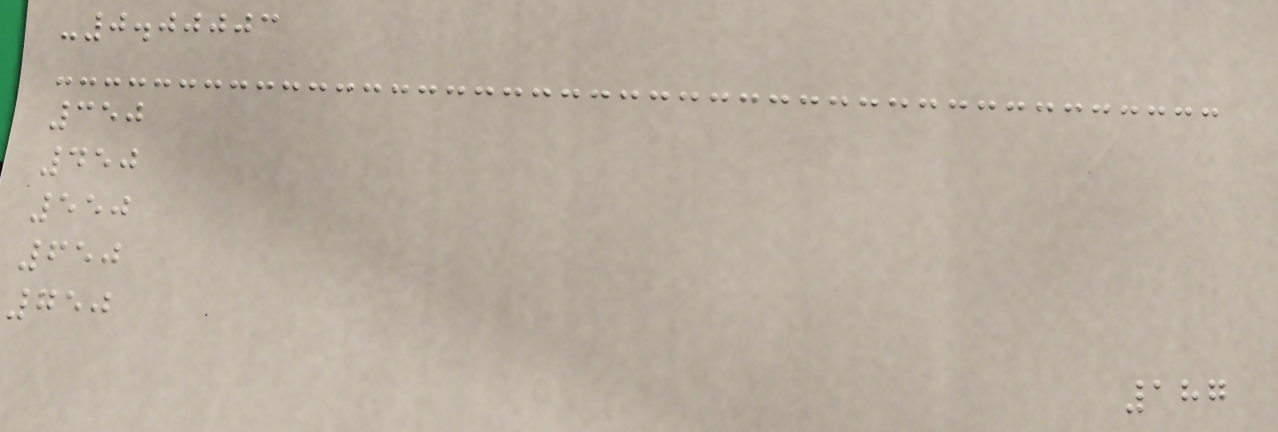-0.00003
350
450
550
650
750
187
